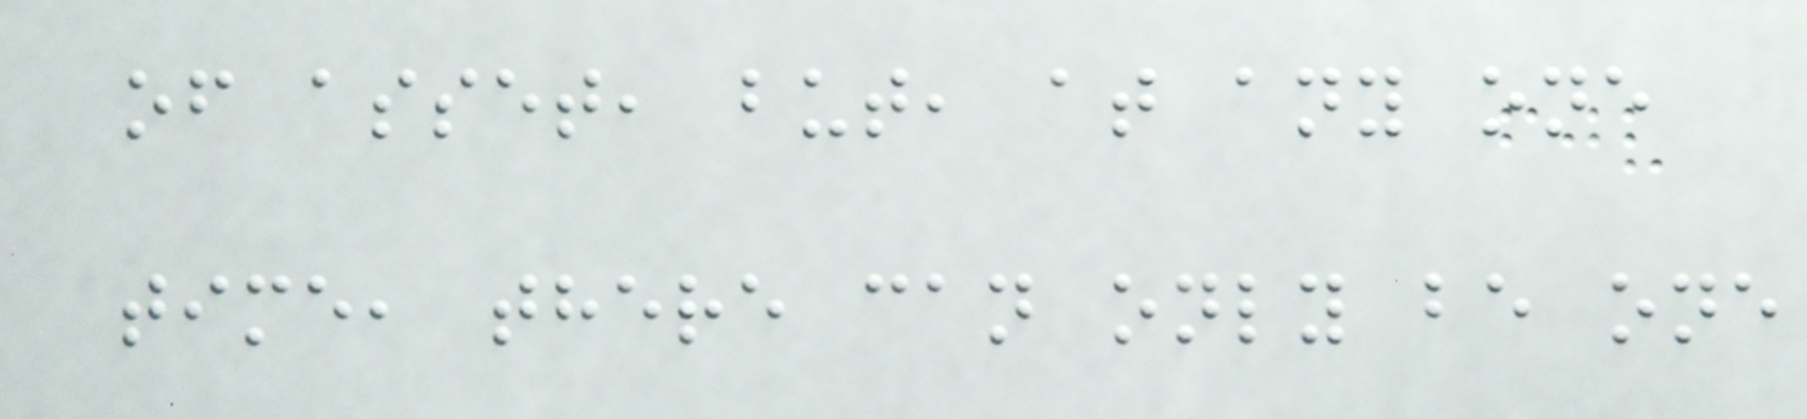of asset, but, at any one
time, there can only be one
